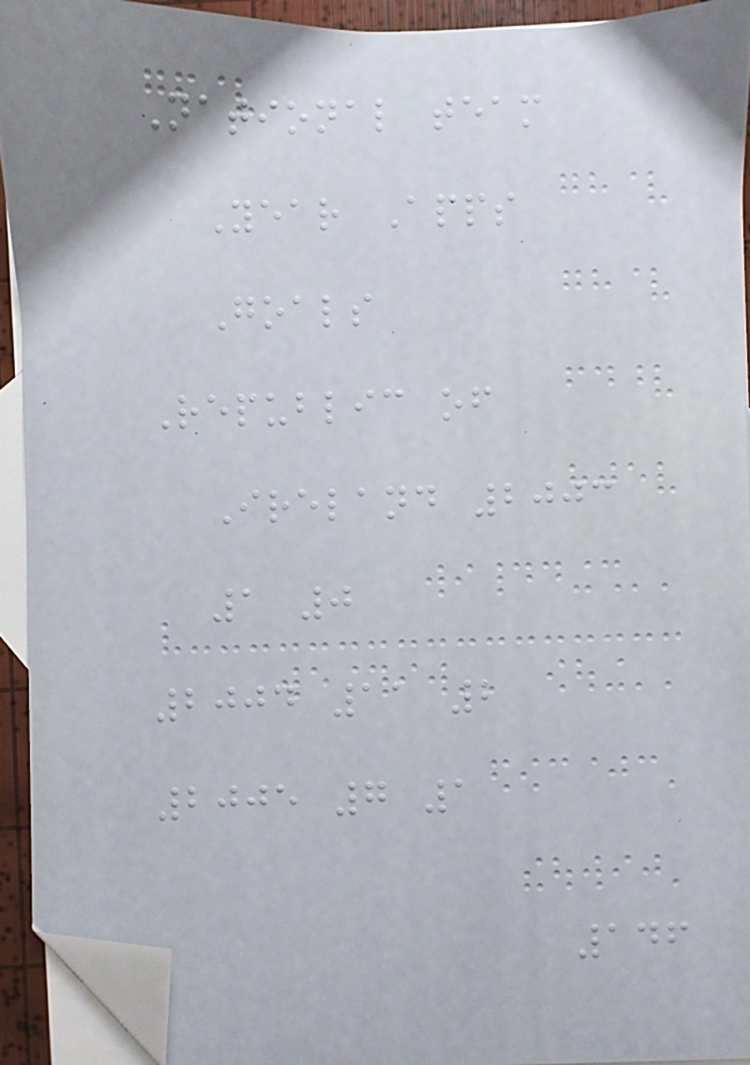National team
Year Apps
Goals
Republic of
Ireland 2003
1 0
2004 11 2
2005 7 1
146
